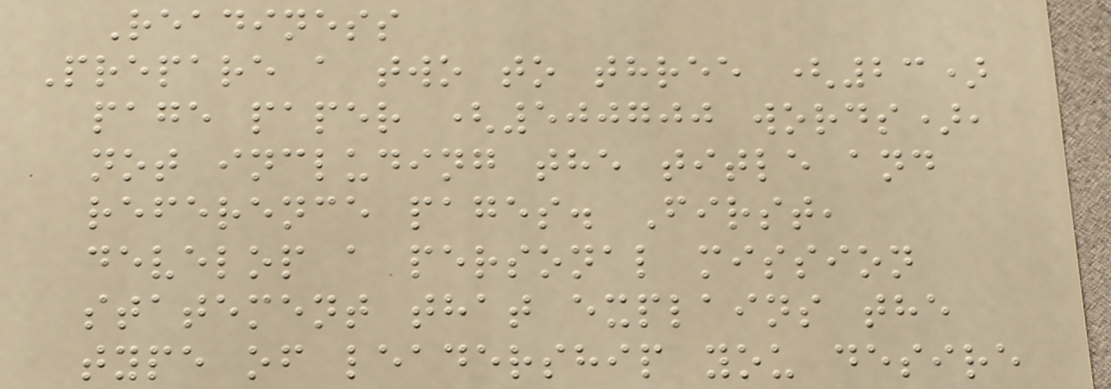Readiness
Prepare a two to three (23)
page paper (500700 words),
not including the title and
reference pages. First,
develop a personal mission
statement that explains the
type of leadership you desire
